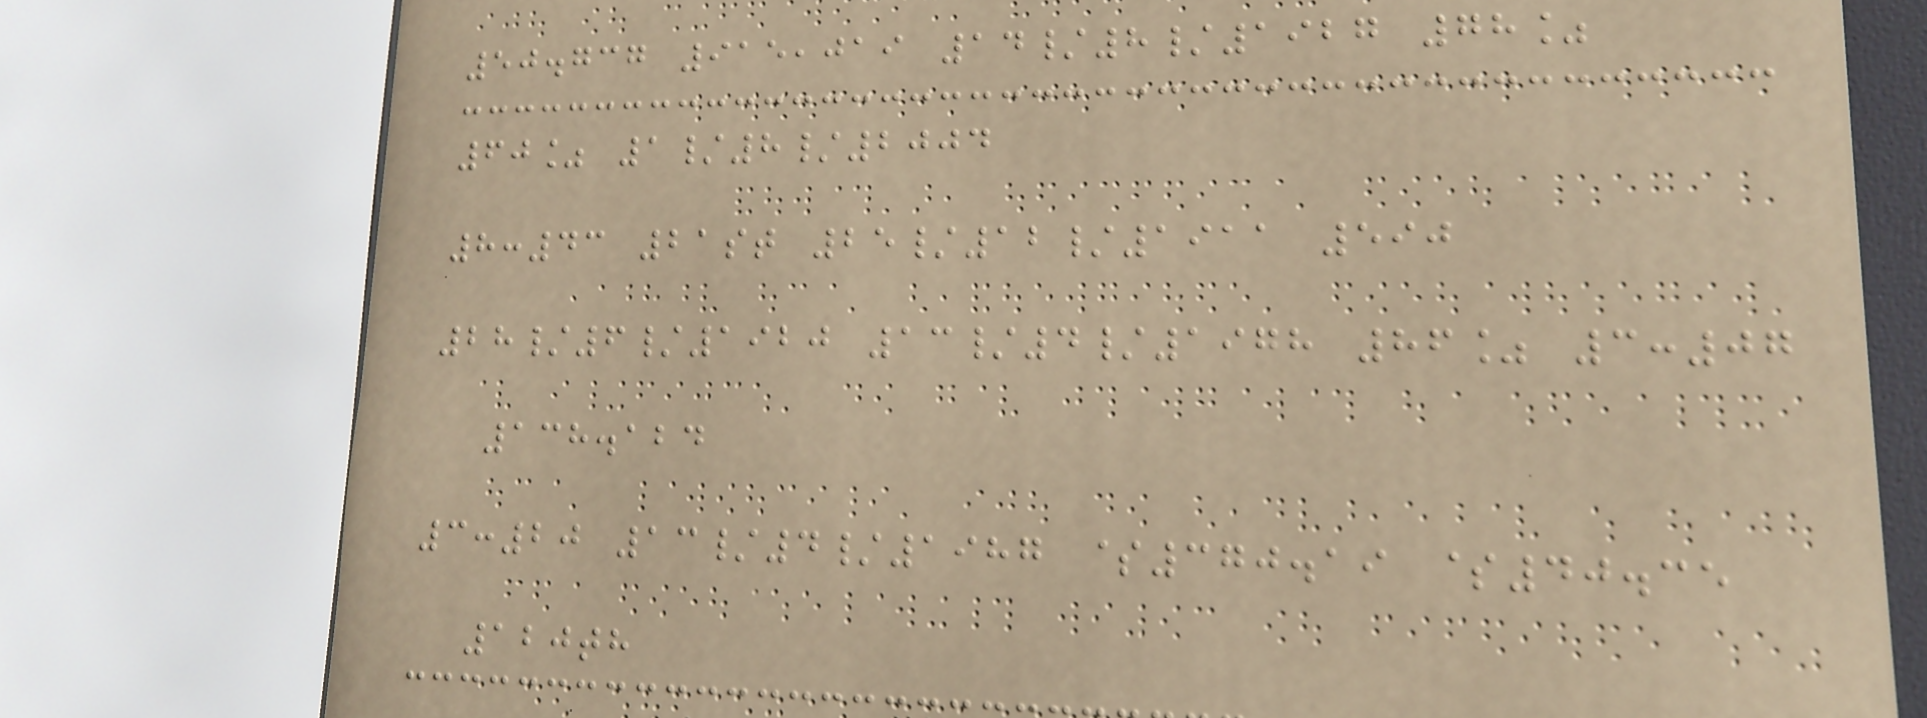50.737 915,019 14/8/1927 78%
60% 1/8/2004
8:43 21st 25/12/1911 590
28/6/1920 13/4/1978 86% 3:07
138.124
3:20 13/4/1987 $370.19 $40.35
120th
